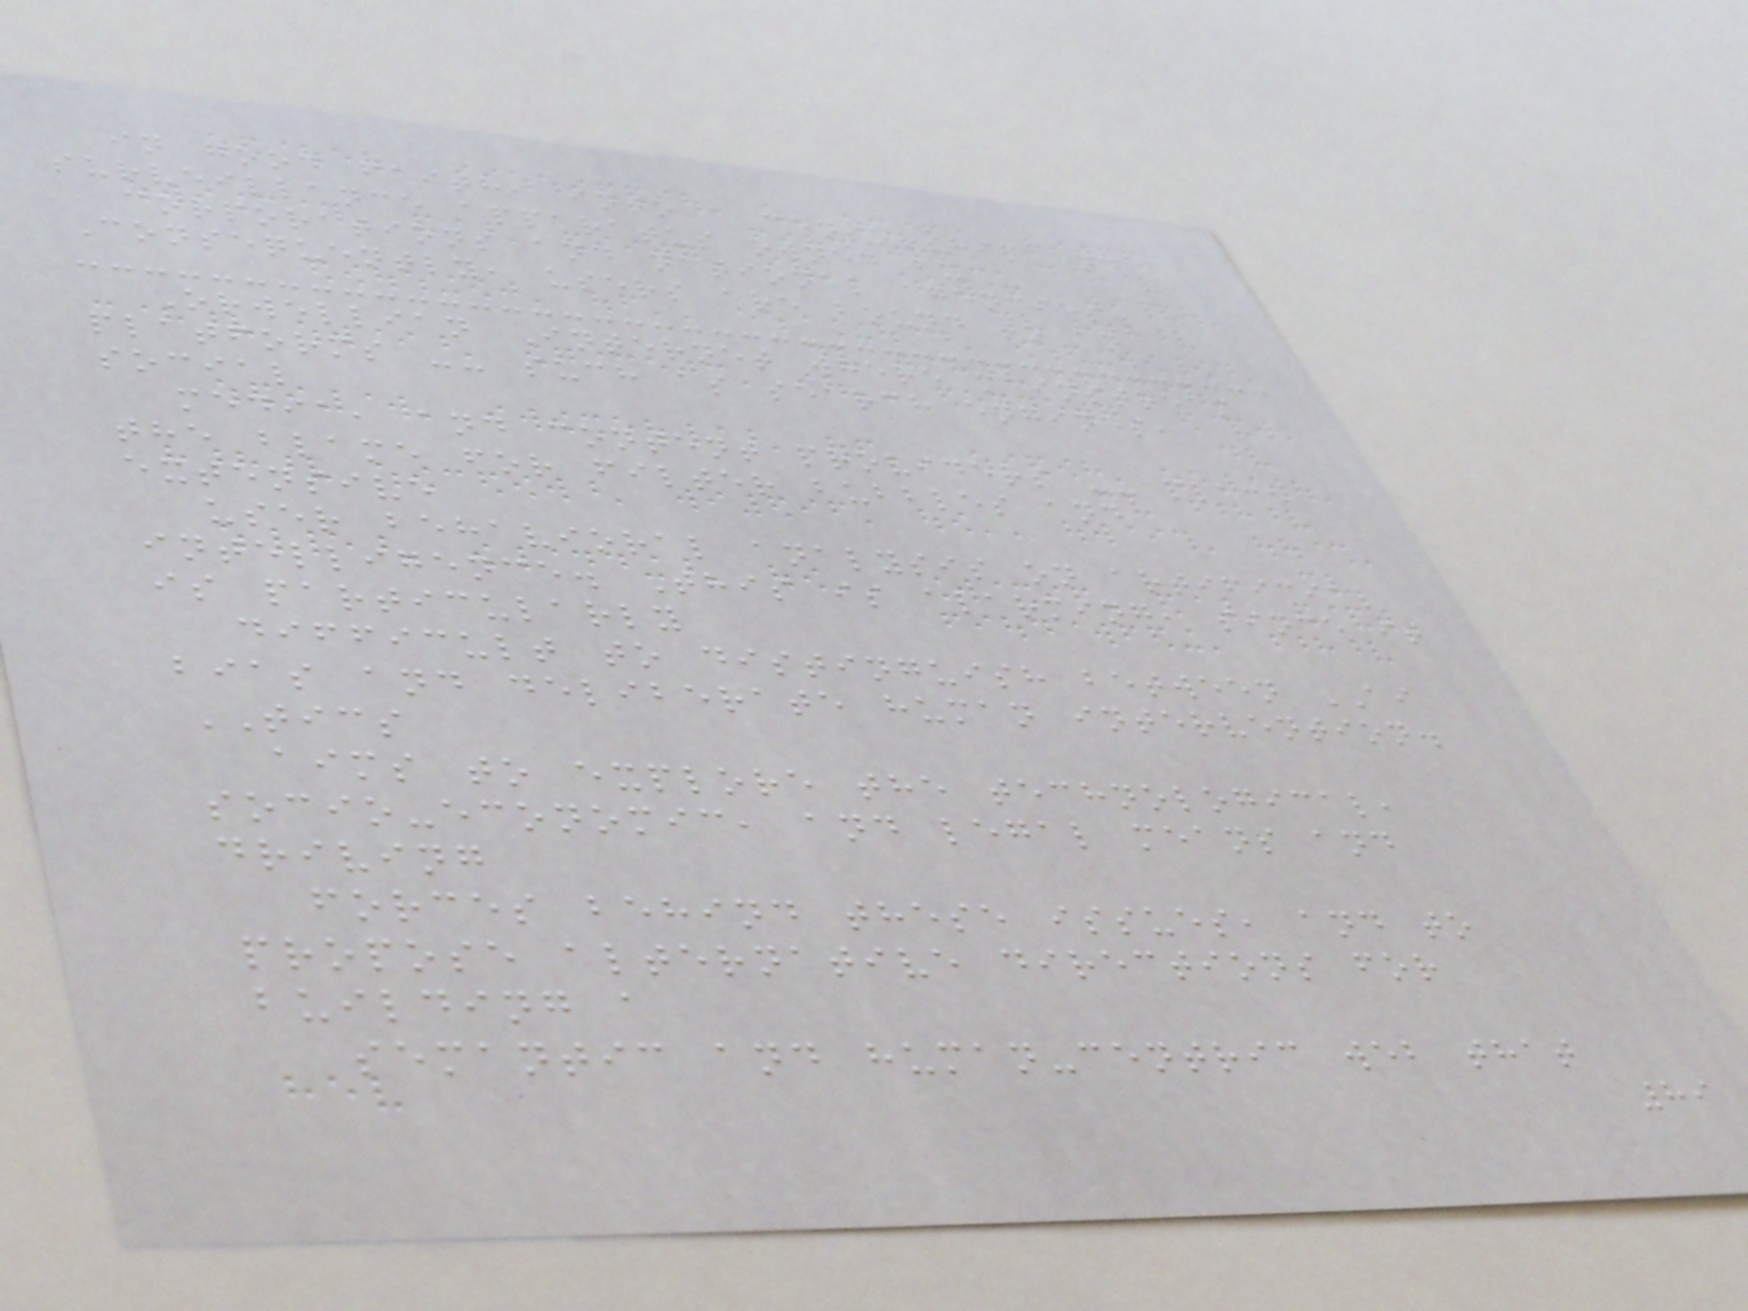in good faith, into a censorship and
surveillance apparatus owned by
corporations and national agencies.
Consequently, users are bound to an
Orwellian Internet where mainstream
platforms -- such as search engines,
social
media, and content providers -- place
the blame for filter bubbles and
extensive
user behavioral analysis on artificial
intelligence. This is alarming, since it
is particularly
difficult to distinguish between AI
bias and deliberate human intervention.
TICS
aims to explore the technological,
socio-economic, and legal means and
driving
forces behind these issues, and to
propose alternative directions for
building a
semantic and human-centric web that
89
